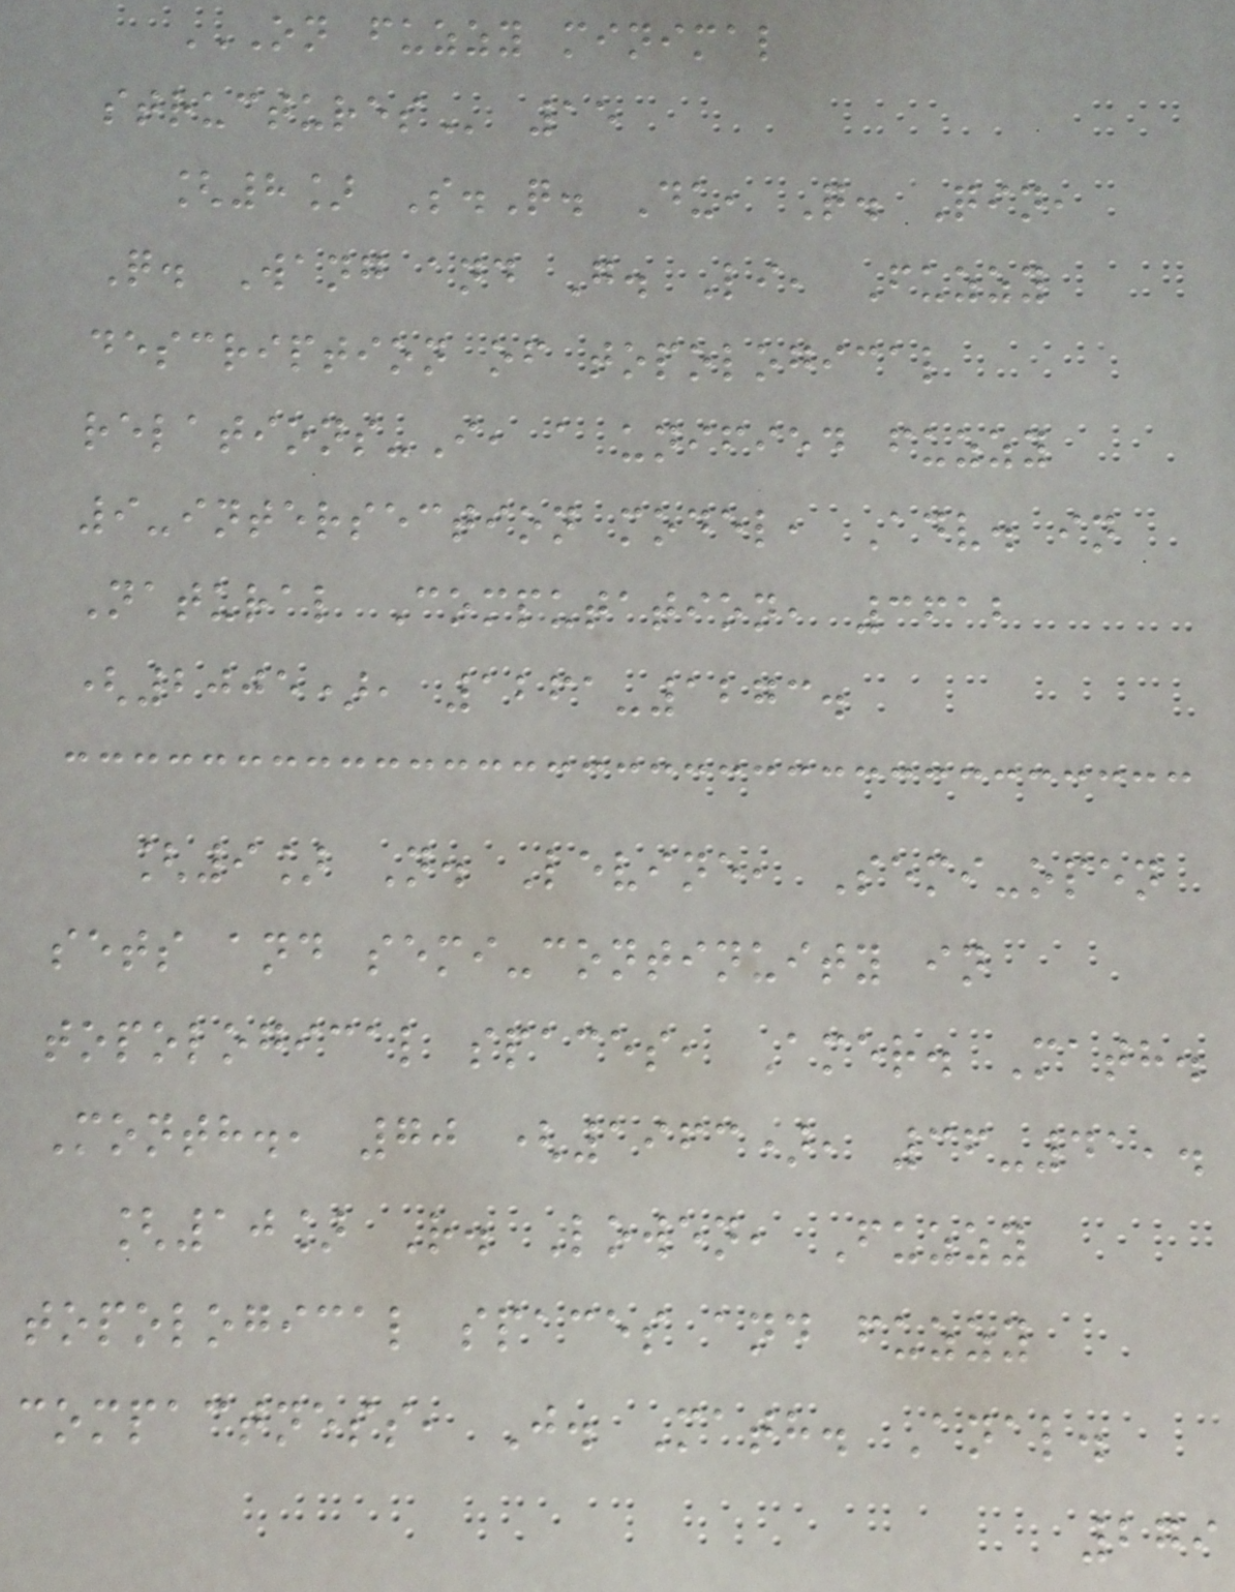ON FUZZY MINIMAL
STRUCTURES 15
[8] S.Q. Du, Q. Qin,
Q. Wang and G. Li, Fuzzy
description of topological
relations-I, a unified fuzzy
9-intersection model, Adv. in
Natural Computation, 3612
(2005), 1261-1273.
[9] N. Levine, Semi-open
sets and semi-continuity in
topological spaces, Amer. Math.
Month., 70 (1963), 36-41,.
[10] R. Lowen, Fuzzy
topological spaces and fuzzy
compactness, J. Math. Anal.
279
